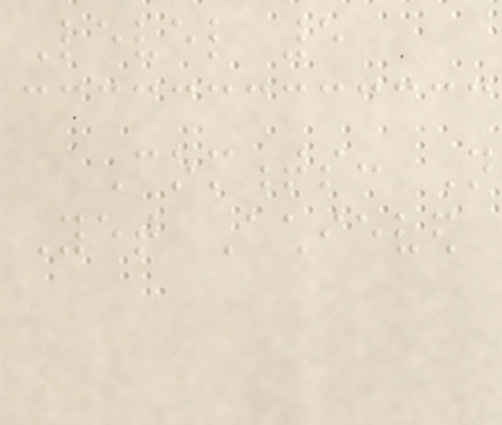Level 5
Comments: Not
Yet Achieved
